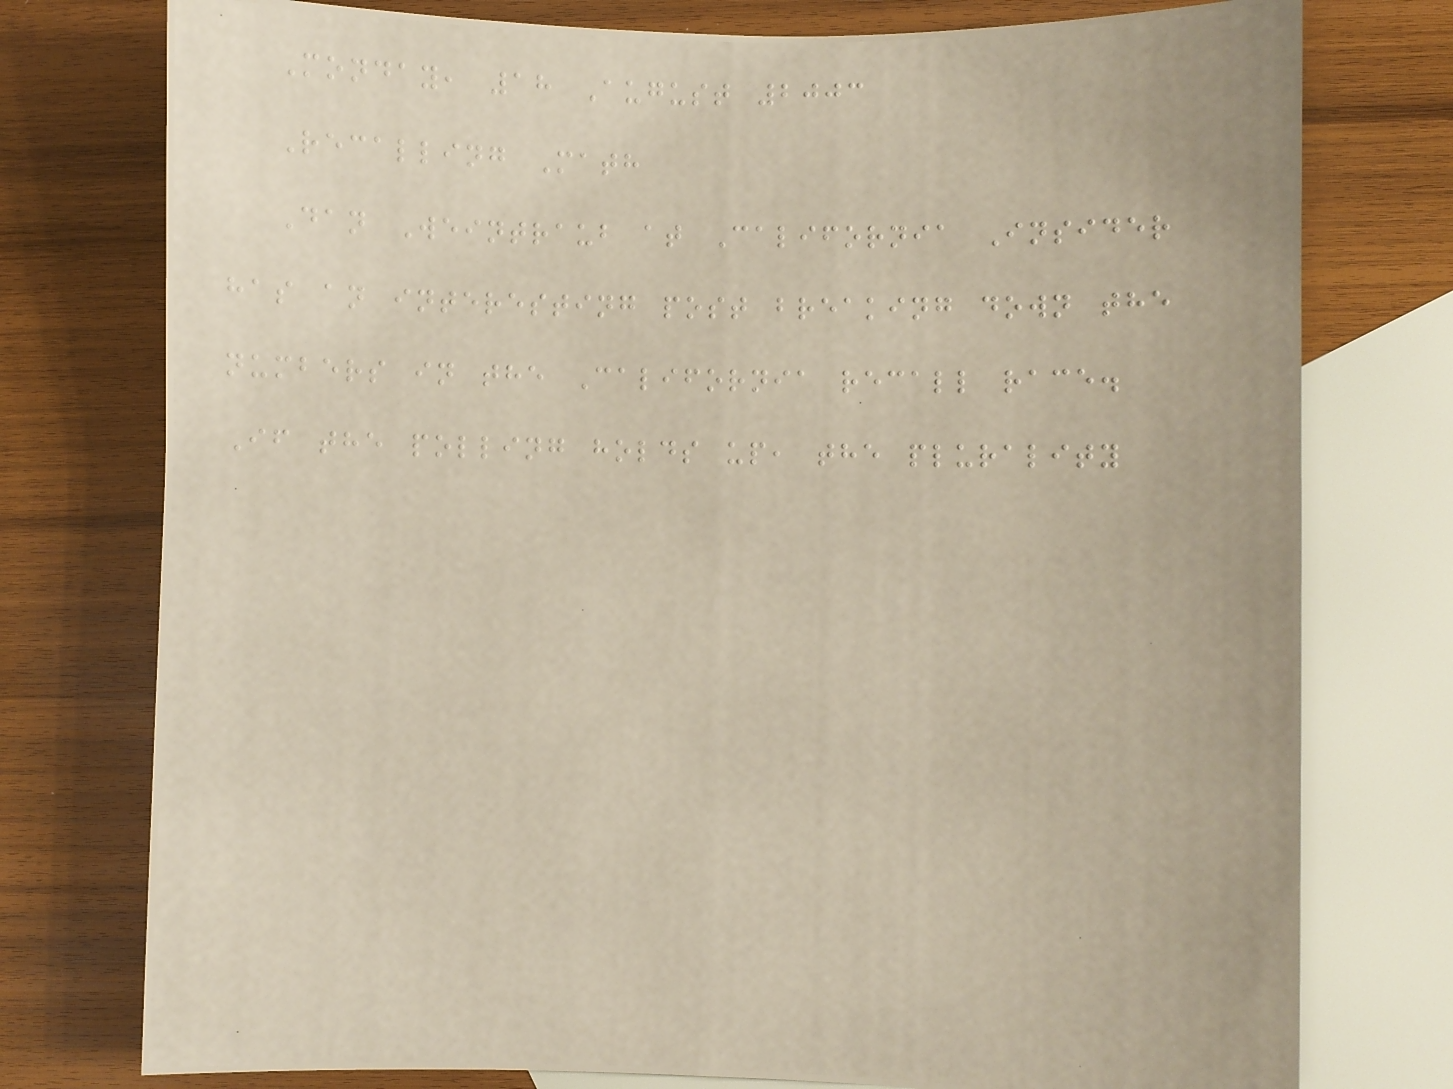Monday, 18 August 2003
Recalling Math
Dan Weintraub at California Insider
has an interesting post breaking down the
numbers in the California recall race.
If the polling holds up, the plurality
